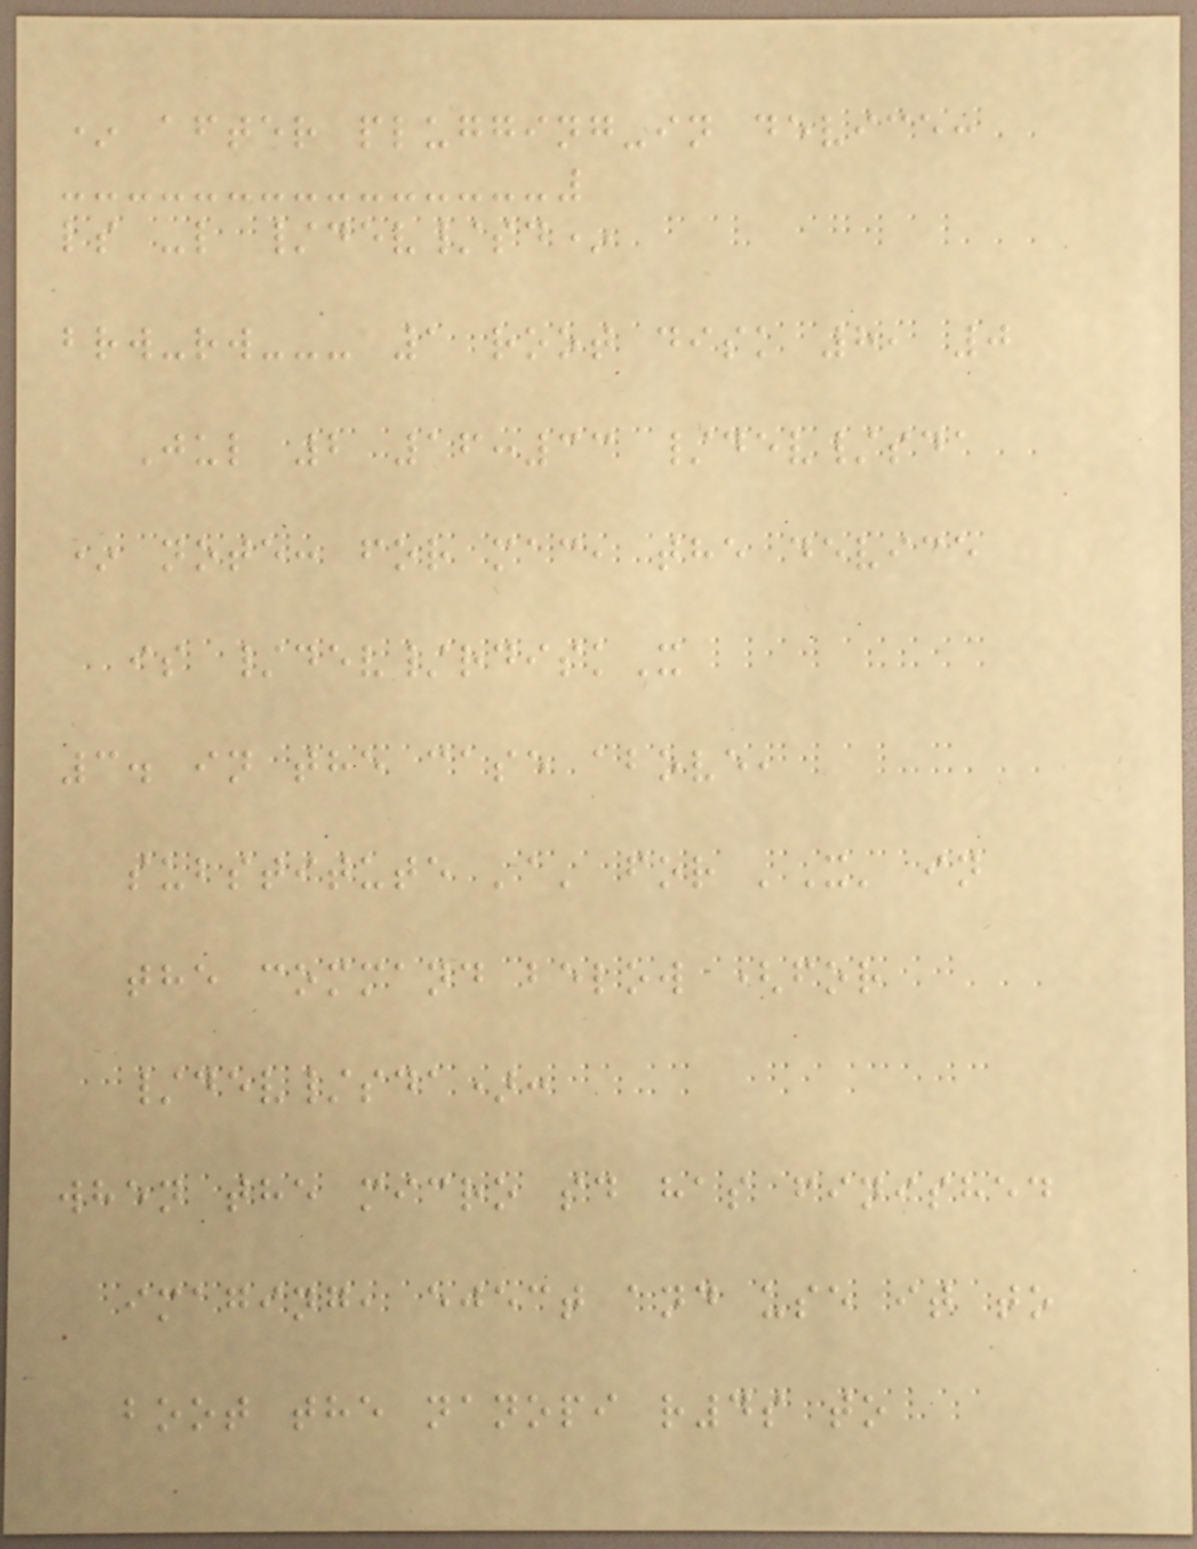* after plugging-in device:
ls -l /dev/sd*
brw-rw--- 1 root disk 8, 0
Jul 2 16:33 /dev/sda
* note: for mac, the device
is /dev/rdiskX
3. in the case above,
substitute 'a' for 'X' in
the command below (for
/dev/sda):
when the micro sd has finished
imaging, eject and use it to
boot the nanopi r4s to
